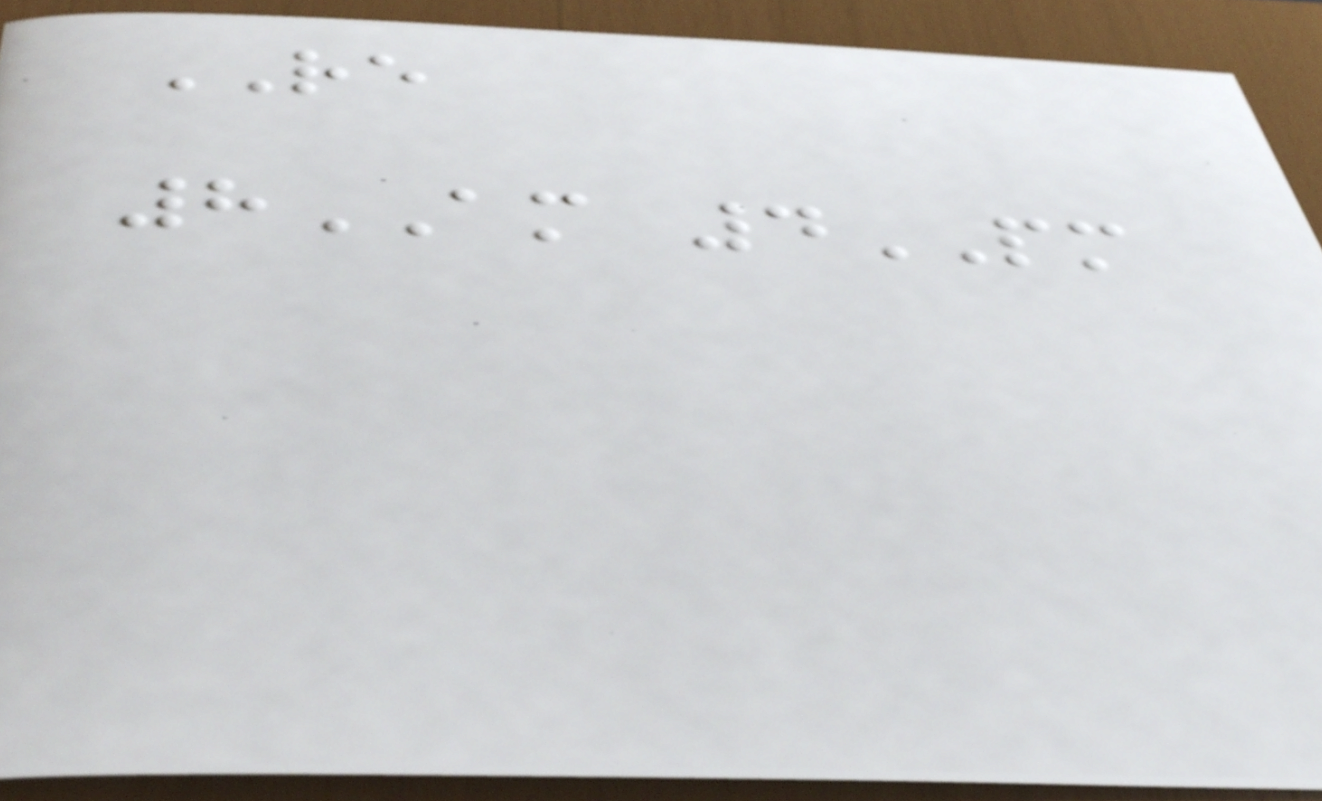RE
8AM 4PM
